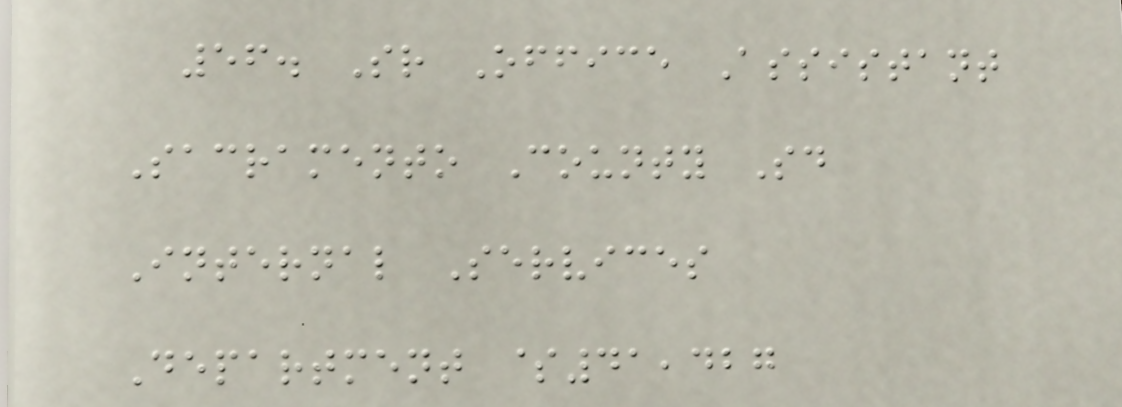56. Sr Office Assistant
Sacramento County Sd
Internal Services
Department $41,427
